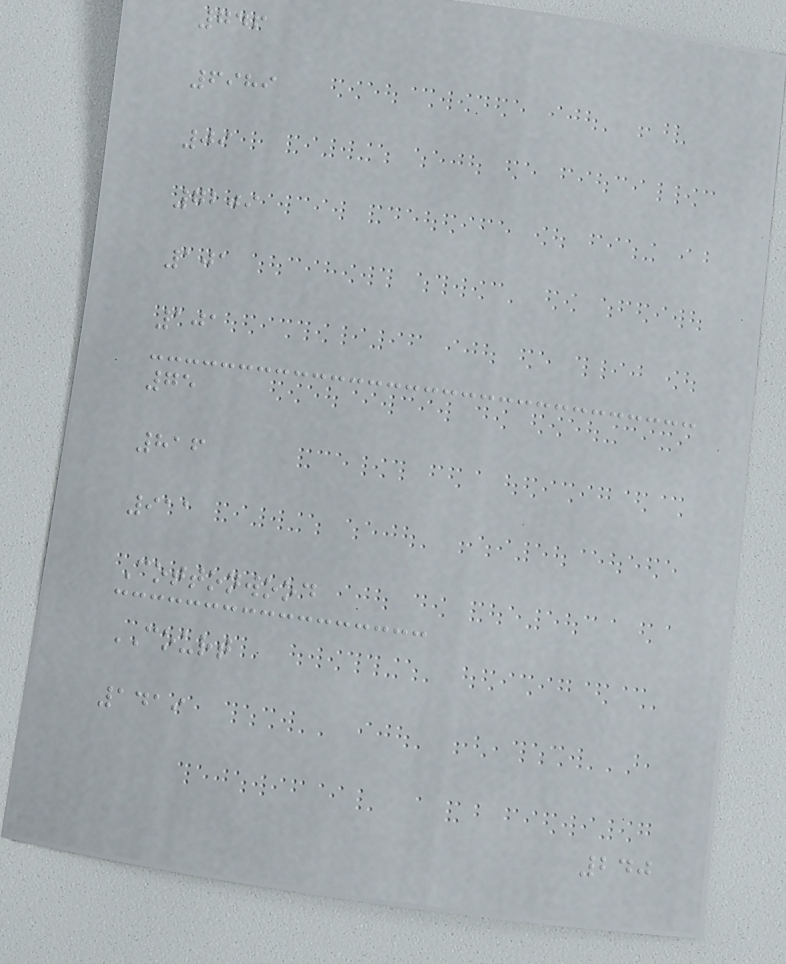746
6989
09
7209
101
101
75
816
911
Cottonwood
COURT
1419
240
